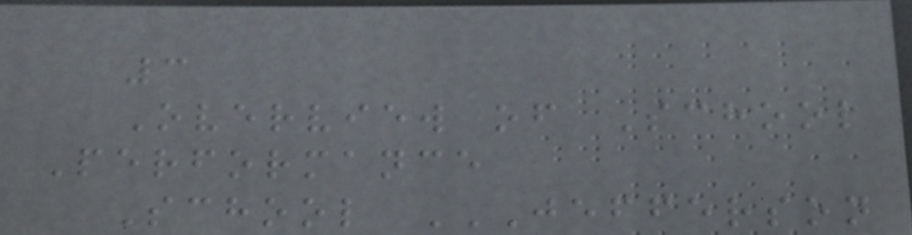3
Overview of School
Performance
School JEFFERSON
